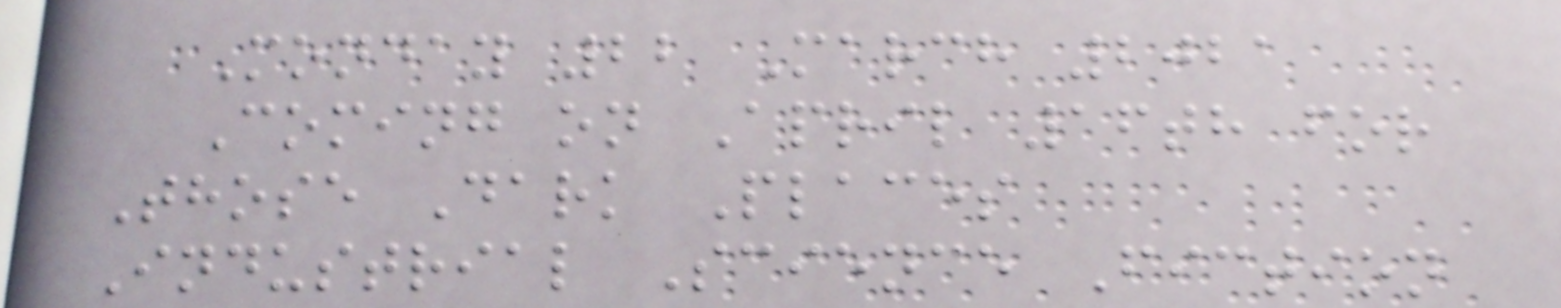Monday 22 March 2021
Coming on April 16th for
Those Dark Places
Industrial Science Fiction
